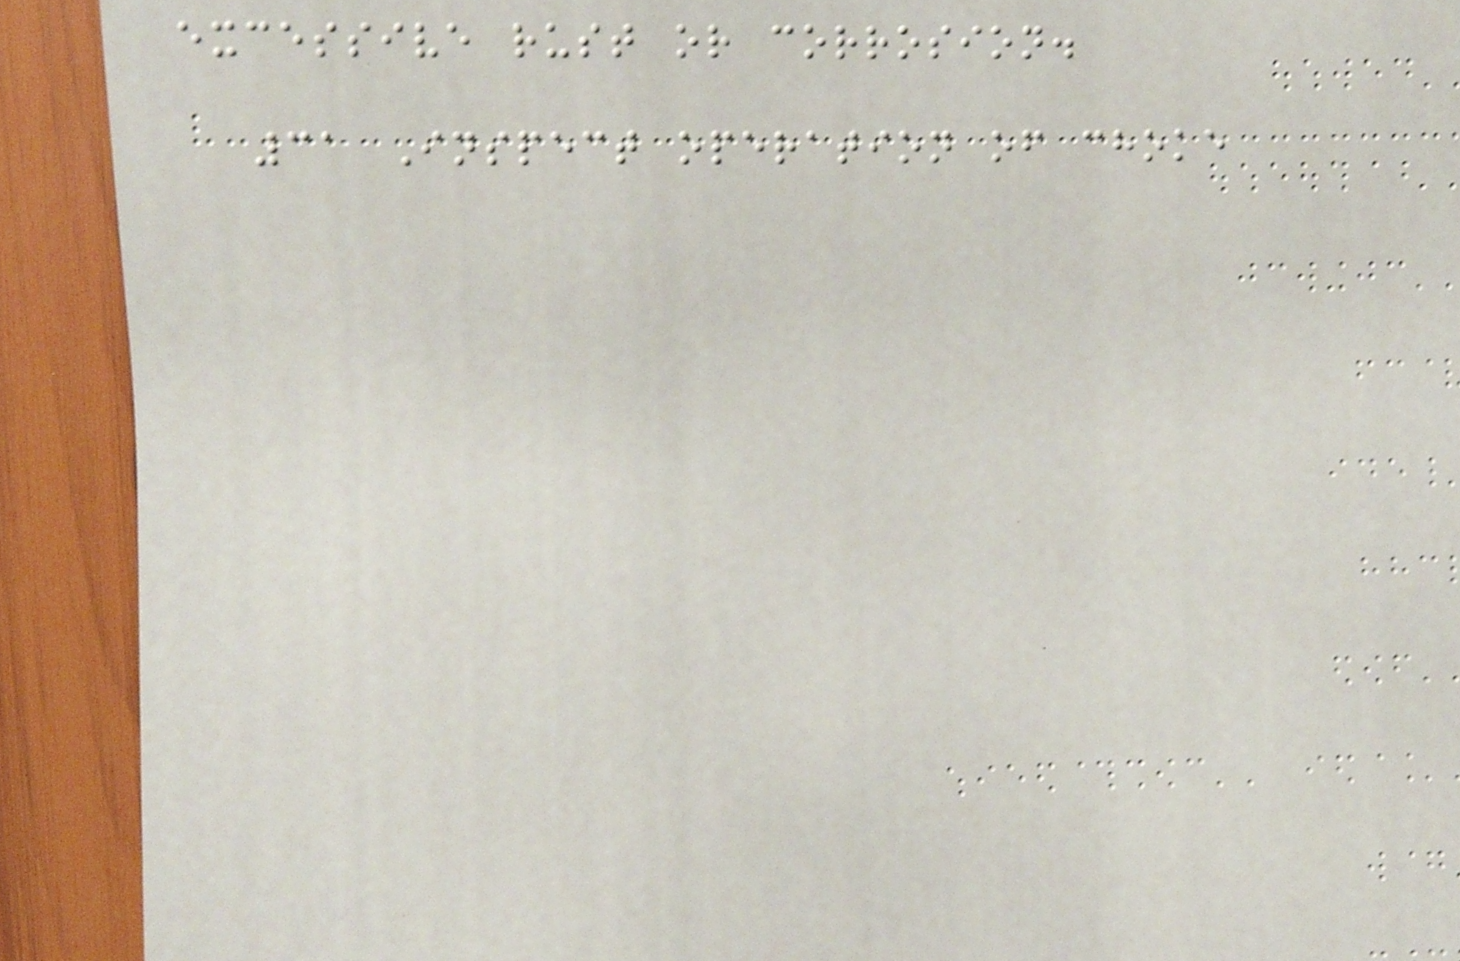excessive rust or corrosion.
31 Inspect operation of choke
